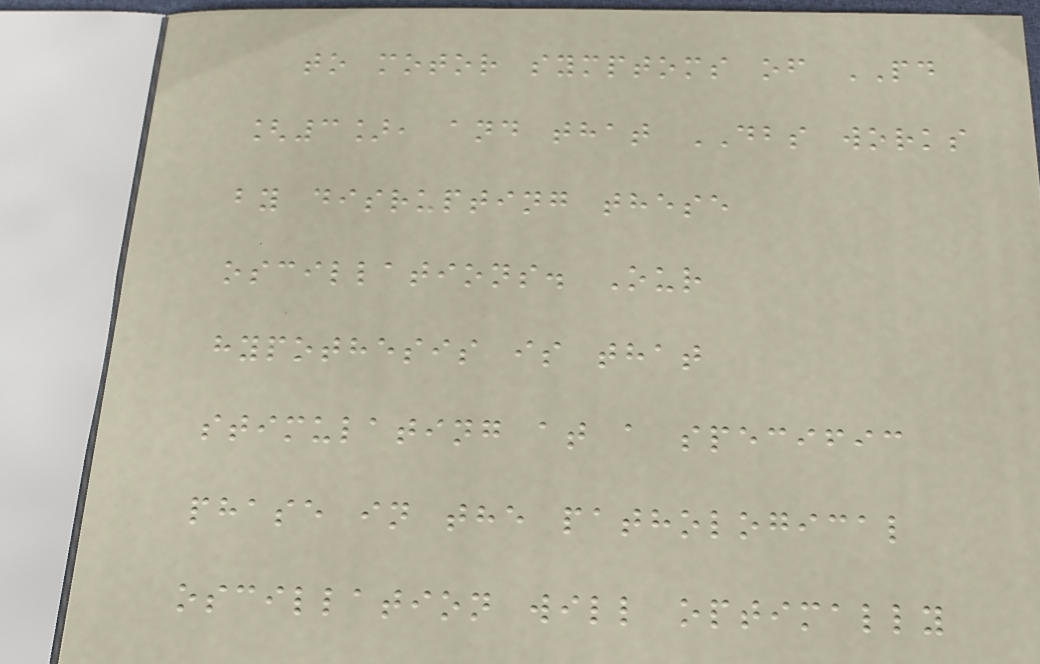to motor symptoms of PD
[3], and that DBS works
by disrupting these
oscillations. Our
hypothesis is that
stimulating at a specific
phase in the pathological
oscillation will optimally
